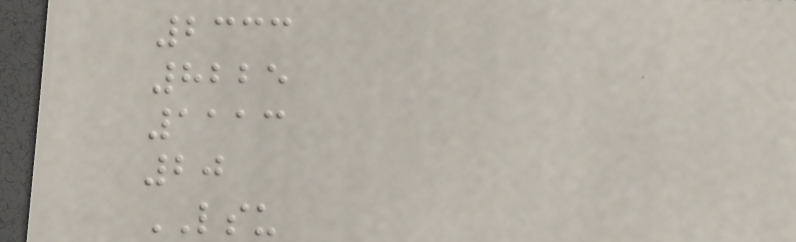2333
8225
1113
20
LSU
